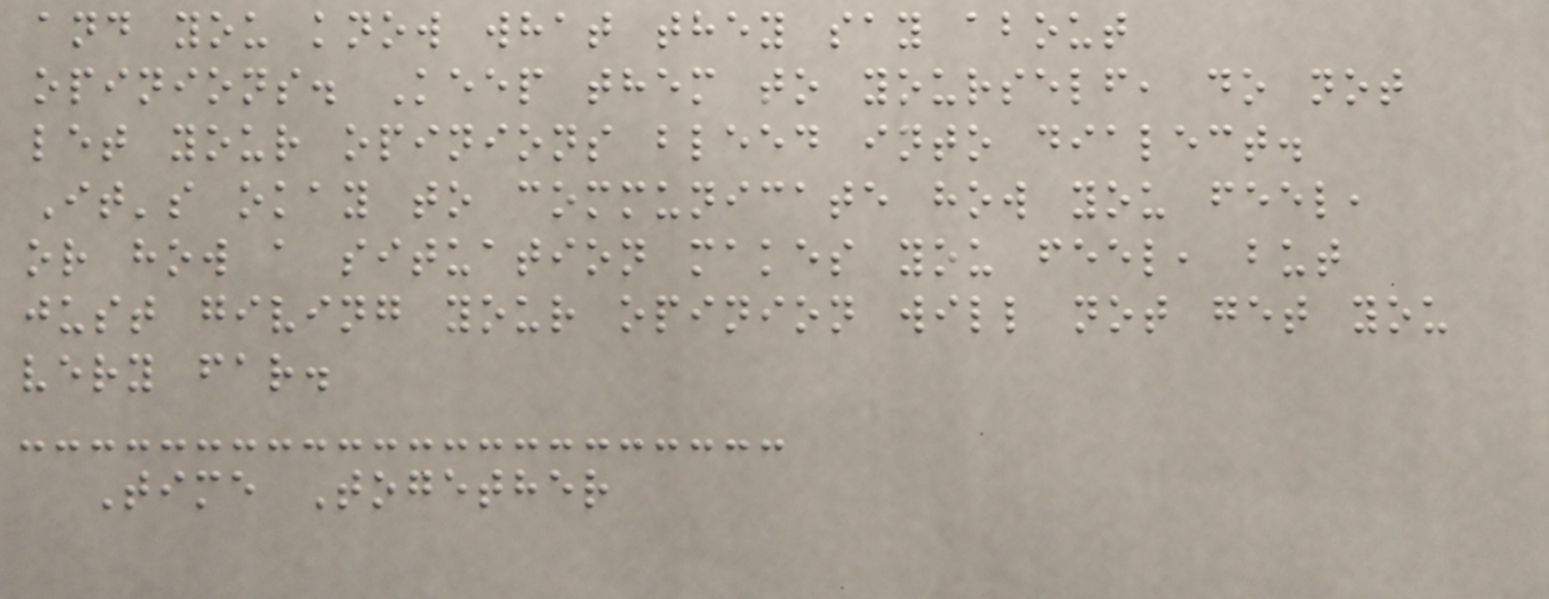and you know what they say about
opinions. Keep them to yourself, do not
let your opinions bleed into dialect.
It's okay to communicate how you feel,
or how a situation makes you feel, but
just giving your opinion will not get you
very far.
Time Together
